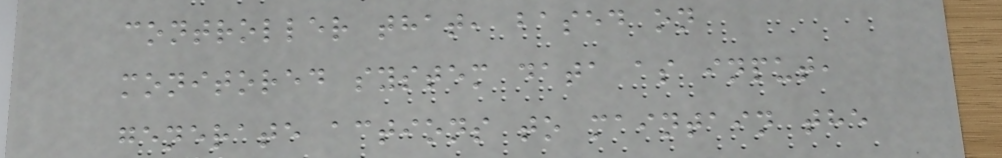controller that, based on
monitored system data as input,
generate actions to maintain the
